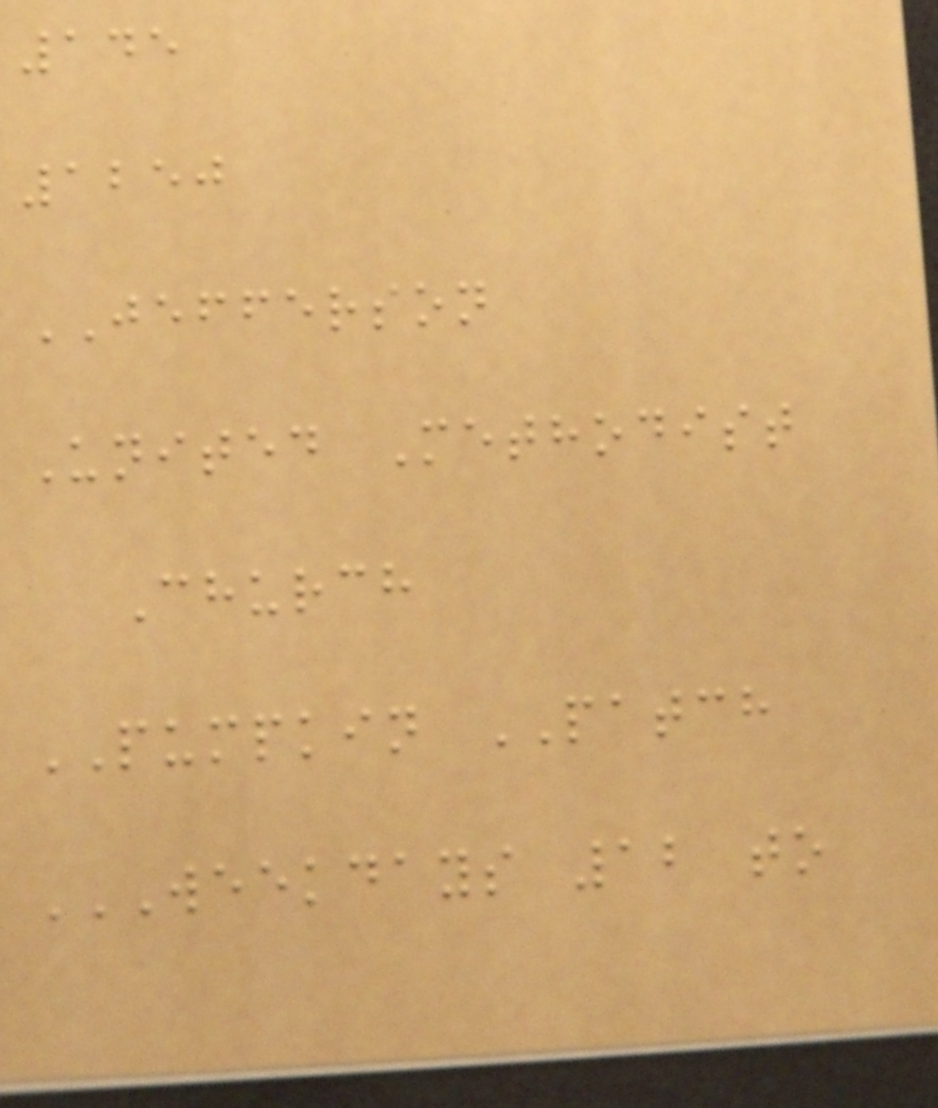145
1250
JEFFERSON
United Methodist
Church
PUMPKIN PATCH
WEEKDAYS 12 TO
